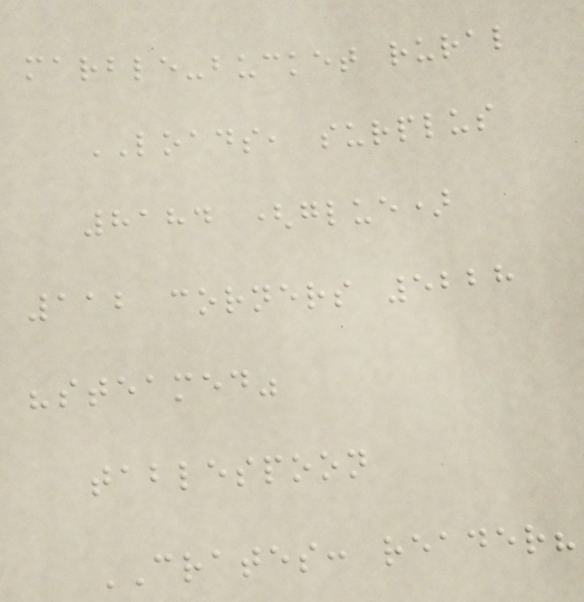marble-bucket rural
LOADS, surplus
8184 (glue)
112 corners 5228
"steamed"
tablespoon
CRATES: reader?
